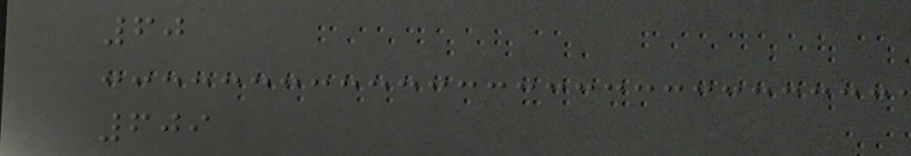60
609
